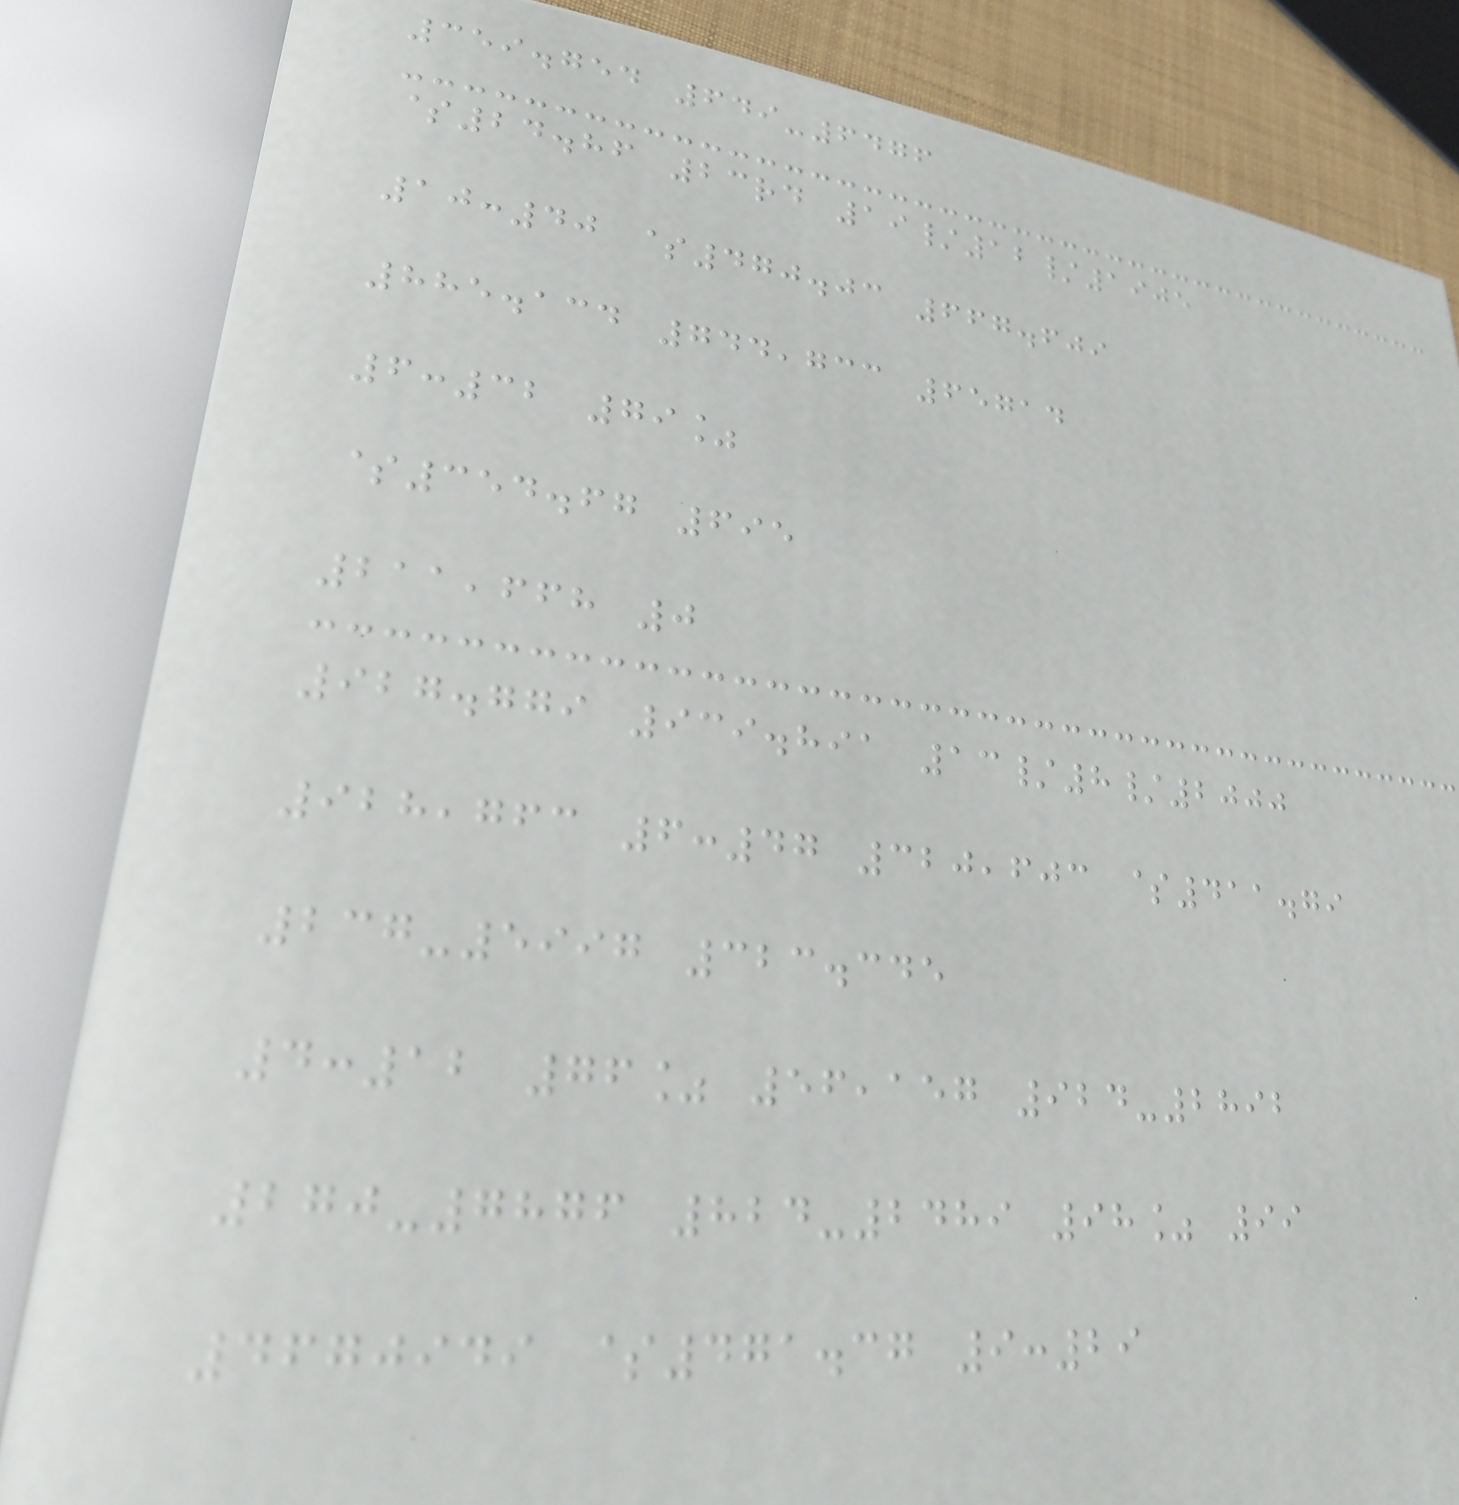359.754 649-6476
$24.86 23rd 19/12/1905
10:40 $470.03 667.609
885.134 744,733 65714
6:32 79%
$354.67 695
211,668 0
927.779 939.891 13/8/2000
928,763 6:47 320,603 $411.79
237-5997 323.345
4:12 76% 56,157 924-2892
270-7876 824-2489 98% 99
4670949 $471.37 9:29
